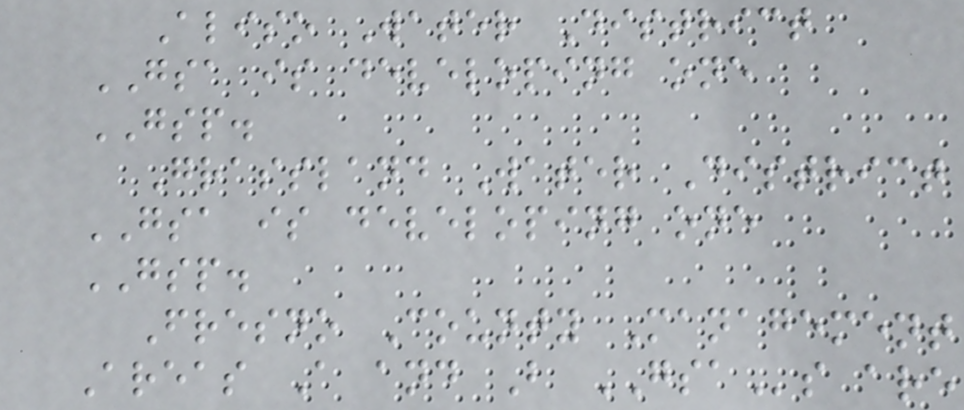Aliso Water District
GSA is developing one
GSP.
Grassland Water District
GSA is developing one
GSP.
Fresno County Management
Areas A and B GSAs are
